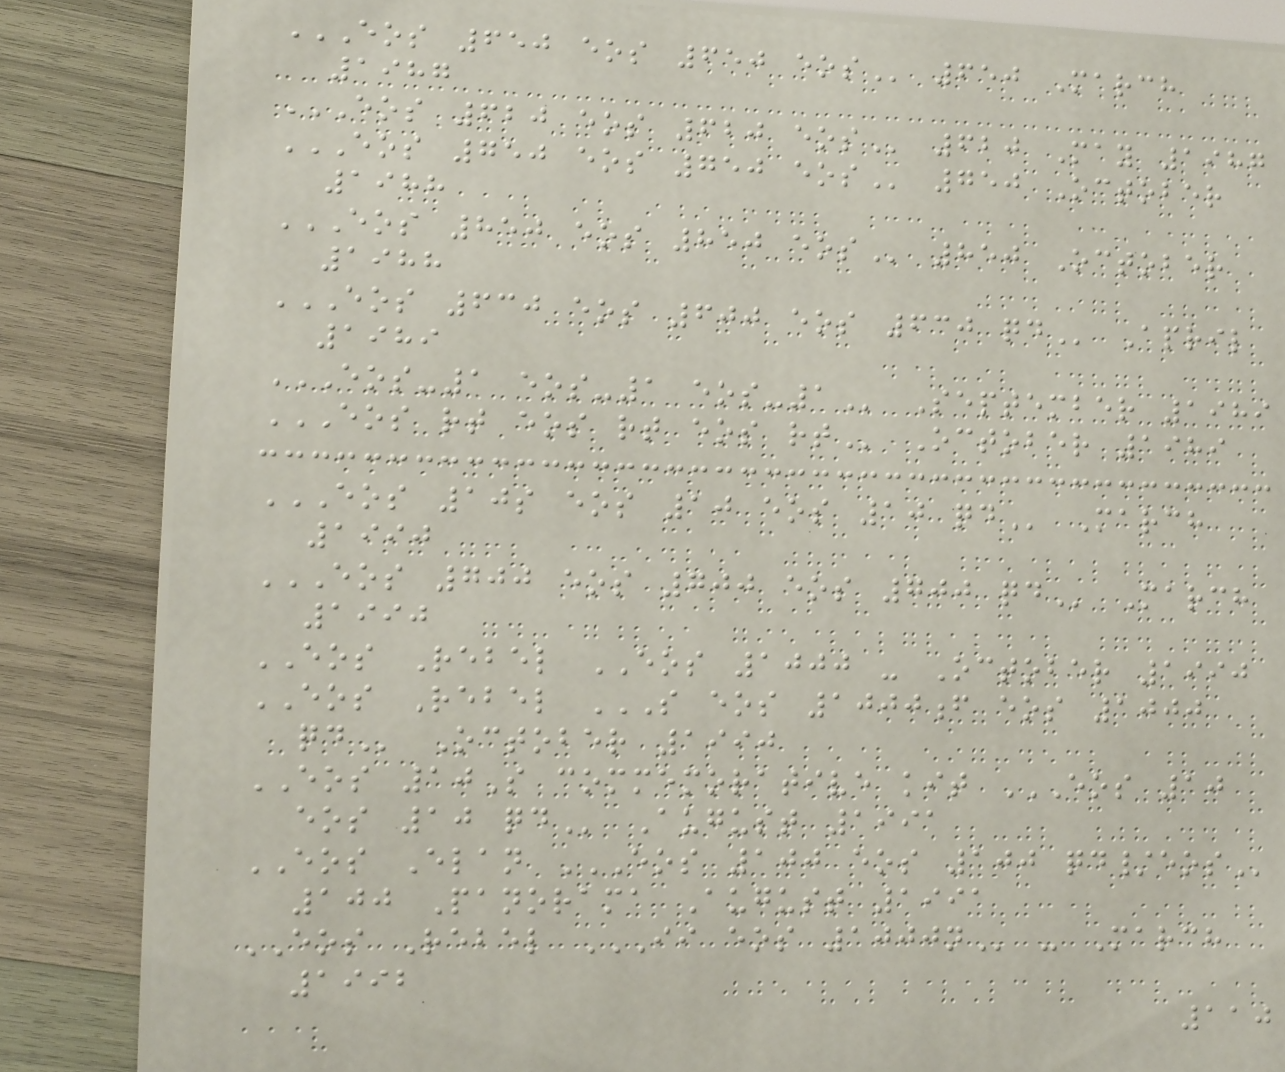EOS 650 EOS 650 EOS 650 March
1987
EOS 620 EOS 620 EOS 620 May 1987
EOS 750 EOS 750 EOS 750 October
1988
EOS 850 EOS 850 EOS 850 October
1988
EOS 630 EOS 600 EOS 630 QD April
1989
EOS-1 EOS-1 EOS-1 September 1989
EOS RT EOS RT EOS RT October 1989
EOS 10S EOS 10 EOS 10 QD March
1990
EOS 700 EOS 700 EOS 700 QD March
1990
EOS Rebel EOS 1000 - October 1990
EOS Rebel S EOS 1000F EOS 1000
QD October 1990
EOS 10S commemorative kit EOS 10
EOS 10 QD August 1991
EOS Elan EOS 100 EOS 100 QD/EOS
100 Panorama August 1991
EOS Rebel II EOS 1000N - March
1992
110
